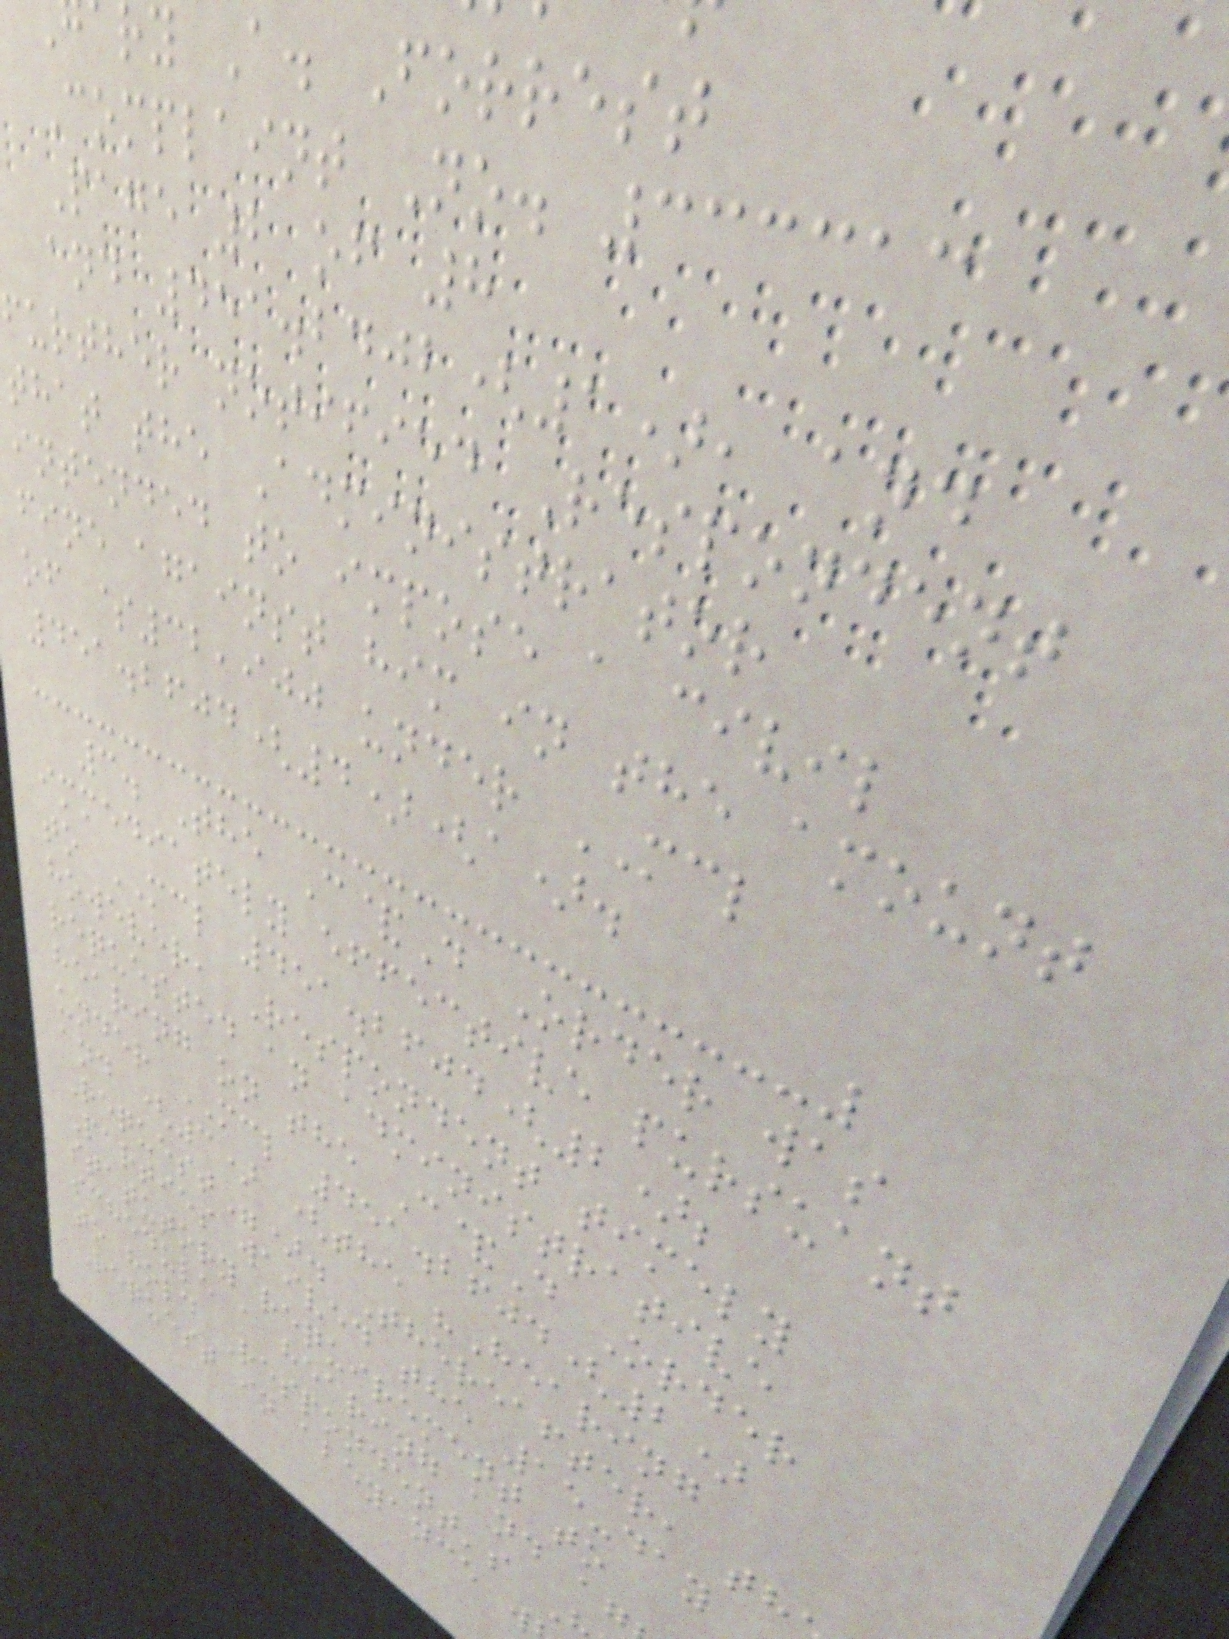ry A. Forrest
Complaint No. 333313
Page 2 of 8
and 451.2402(1), and
further notified Respondent
that the Administrator
intended to impose a civil
fine against him in the amount
of $32,900 under MCL
451.2604(4)(a).
3. The C&D Order was
immediately effective pursuant
to MCL 451.2604(2);
however, Respondent timely
requested an administrative
hearing on the C&D Order
under MCL 451.2604(2)
and (3) (the "Hearing
Request"). Thereafter, th
Parties waived the 15-day
statutory requirement to
schedule a hearing and ag
to hold Respondent's
Request in abeyance w
